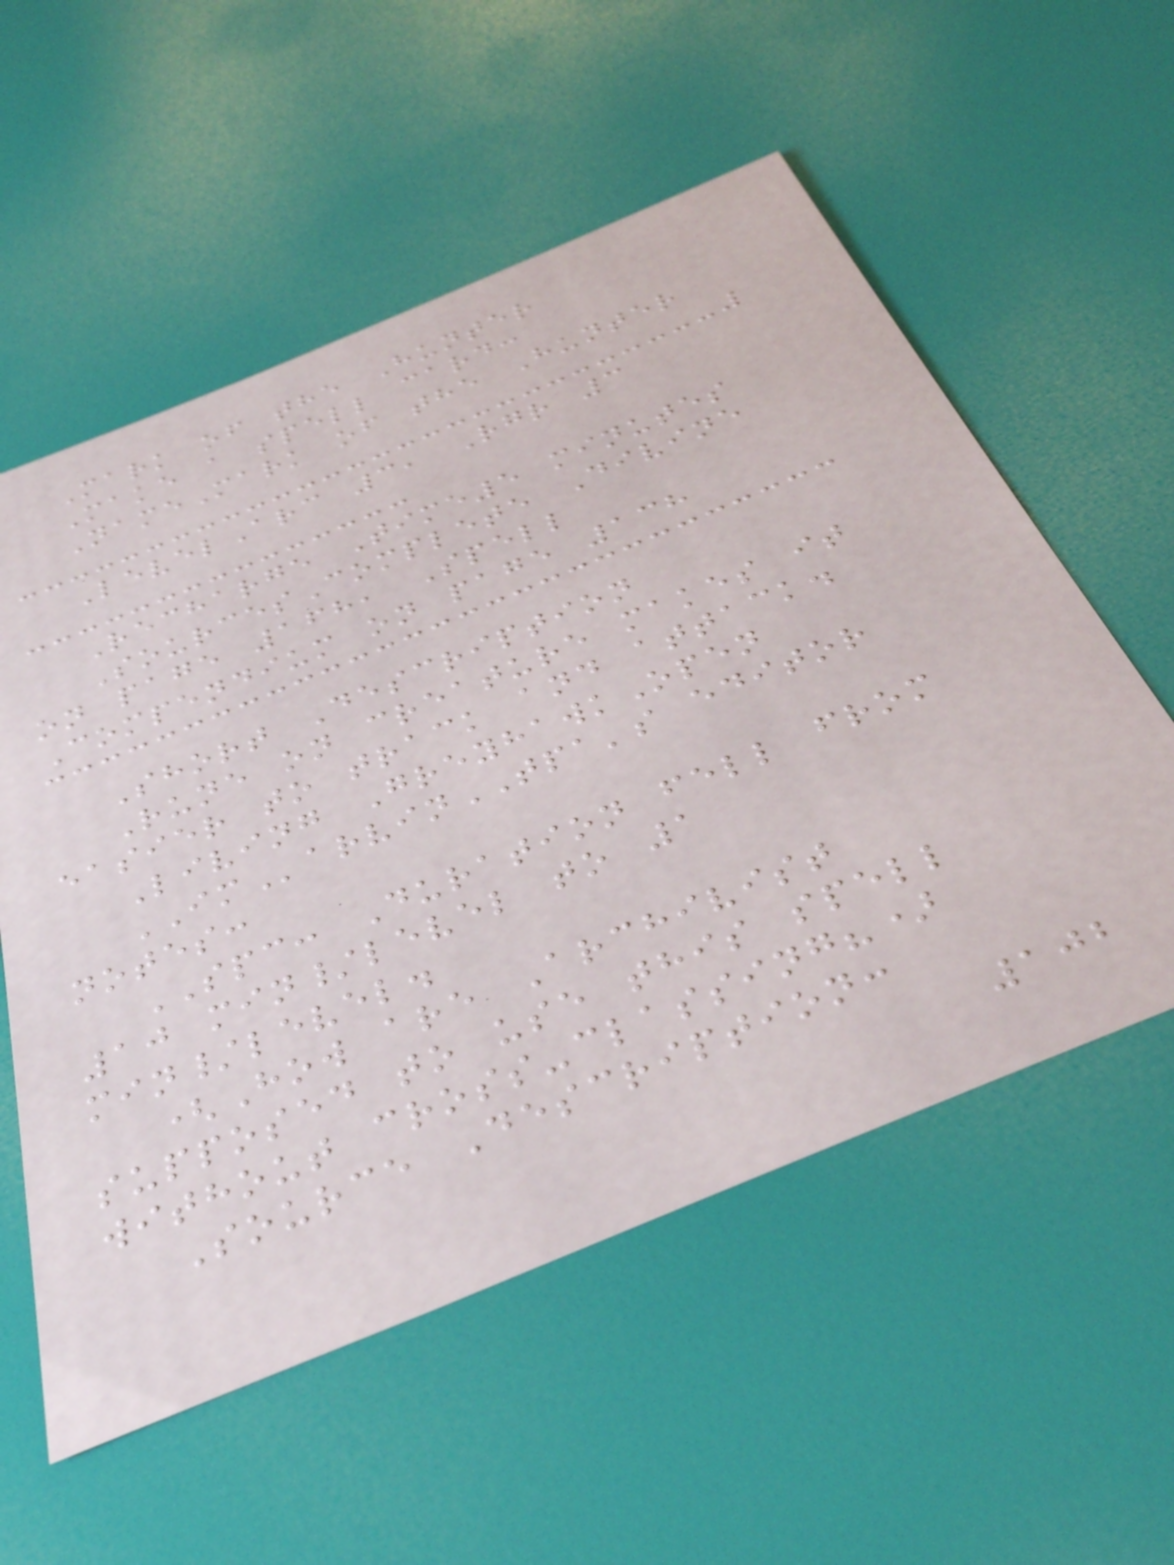Mark of the Hunter
Make a spell card:
NameMark of the Hunter
LevelArc 3, Rgr 3
Recharge Time5 minutes
SourcesComplete Divine
on page 168, Spell
Compendium on page 138
Short Description
Rune on creature makes it
easier to track and attack.
Living GreyhawkOpen
IMarvinTPA's editor
notes:
SPC: Duration fell from
10 min/level to 1
min/level.
(How are Archivist
supposed to use this spell
without cross-classing?)
Source Description:
102
